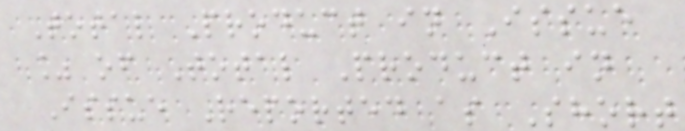Total Product in Issue
% of Total Product in
Issue Reported as Short
